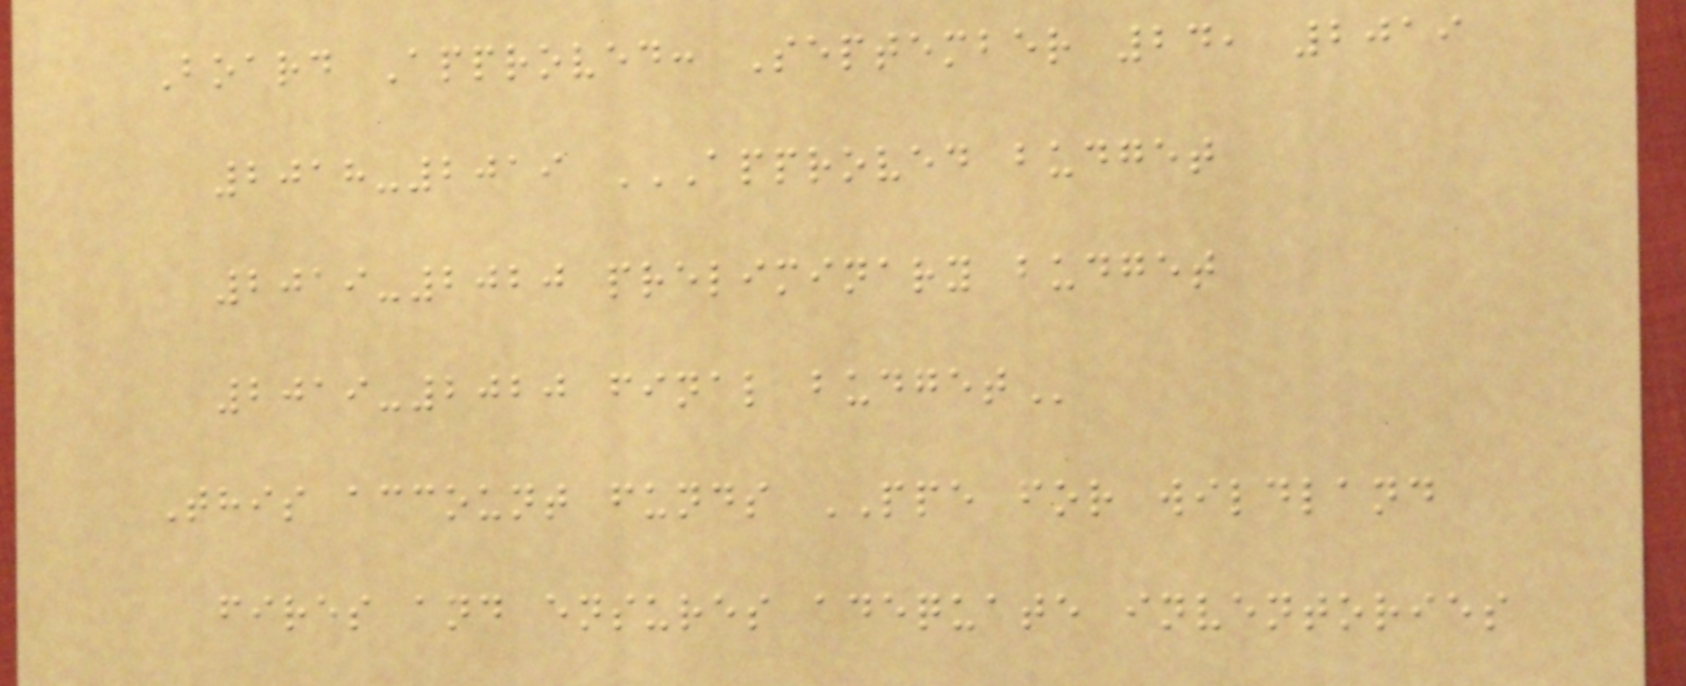Board Approved: September 24, 2019
2018-2019 APPROVED BUDGET
2019-2020 PRELIMINARY BUDGET
2019-2020 FINAL BUDGET
This account funds PPE for wildland
fires and ensures adequate inventories
